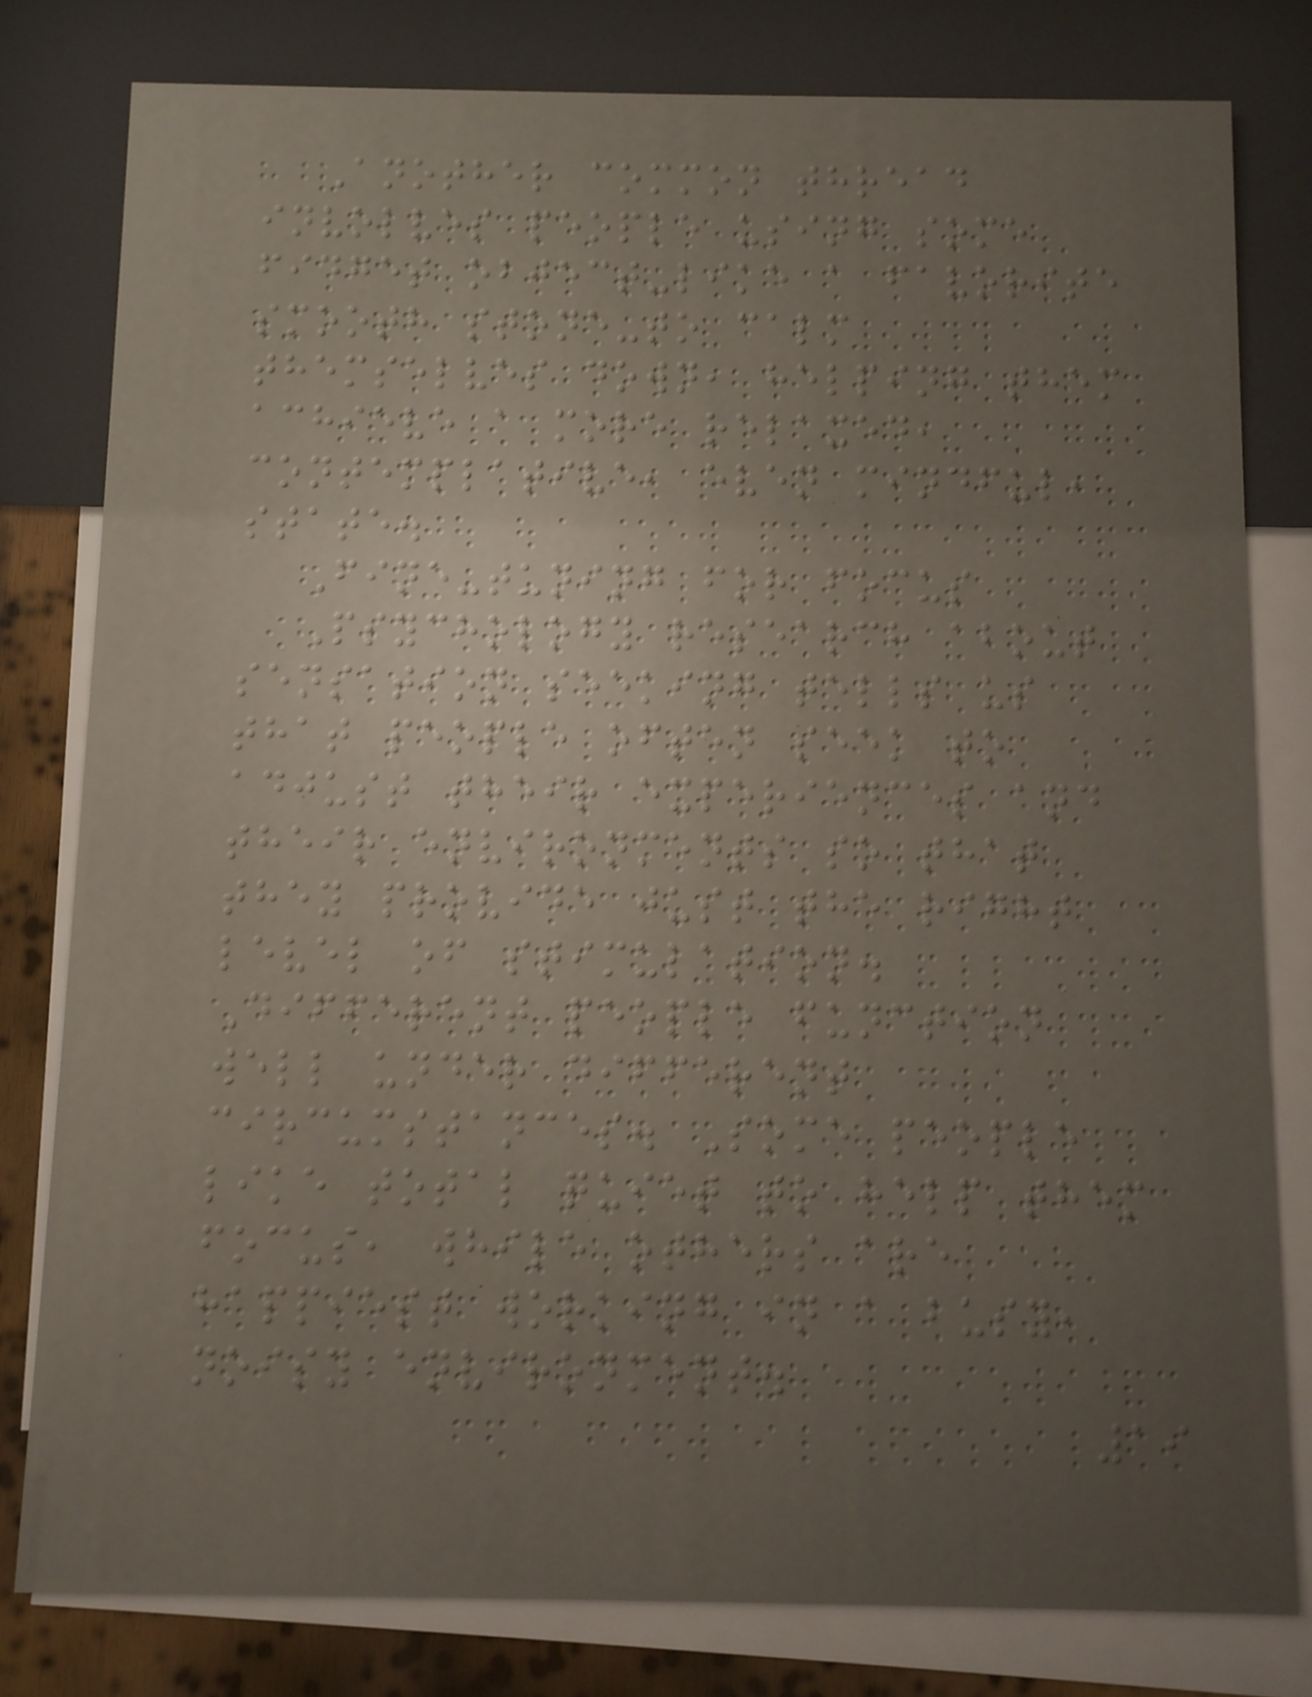Another common thread
involves people using some
fidget object-like a favorite
smooth stone-to calm
themselves down, helping them
achieve a more relaxed,
contemplative, even mindful,
state.
Fine-tuning for focus
Psychology research about
sensation seeking tells us
that people often seek to
adjust their experiences and
their environments so that
they provide just the right
level of stimulation.
Different people function
well under different
circumstances. Some people
like total quiet to help them
focus, while others are
happiest working in a busy,
noisy environment.
19
